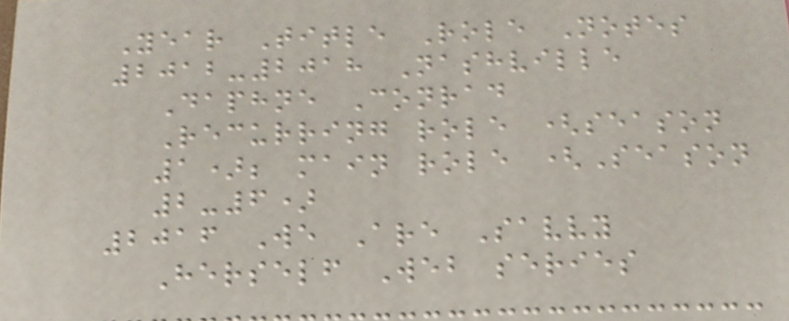Year Title Role Notes
2012-2018 Nashville
Daphne Conrad
Recurring role (season
1); main role (Season
2-6)
2016 We Are Savvy
Herself Web series
